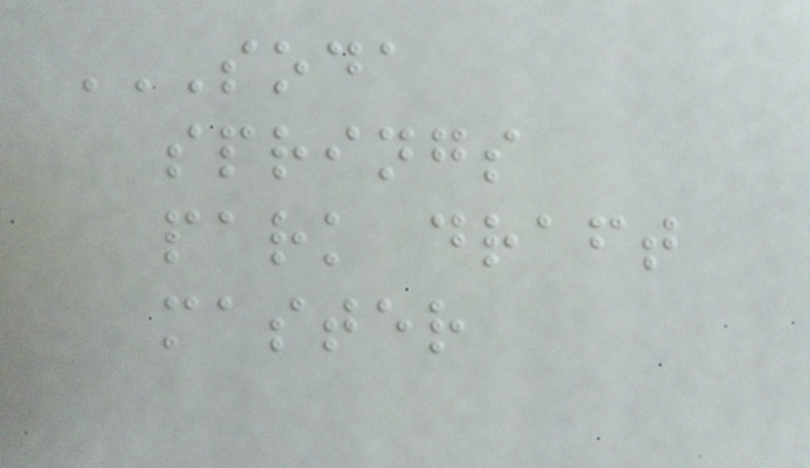SODA
SPRINGS
PARK DRAFT
MASTER
